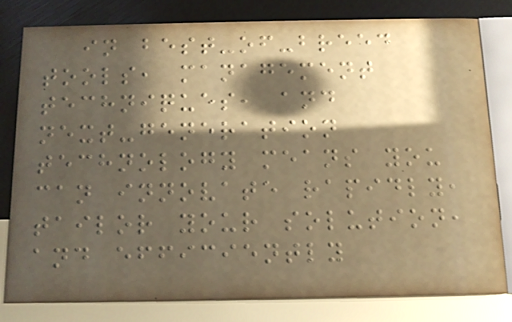in best-of-breed
tools, management
techniques, and
next-generation
technology means you
can innovate rapidly,
tailor your solution,
and efficiently
